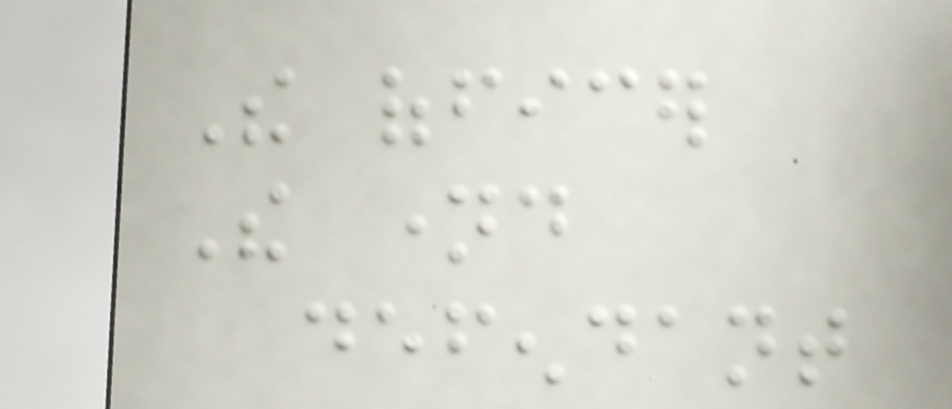The officer
The named
defendant
